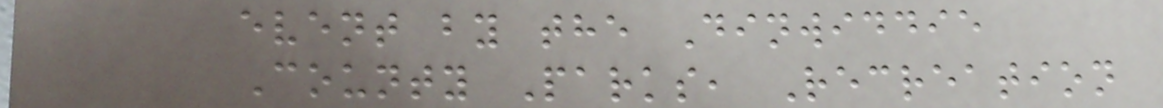event by the Dinwiddie
County Parks, Recreation
